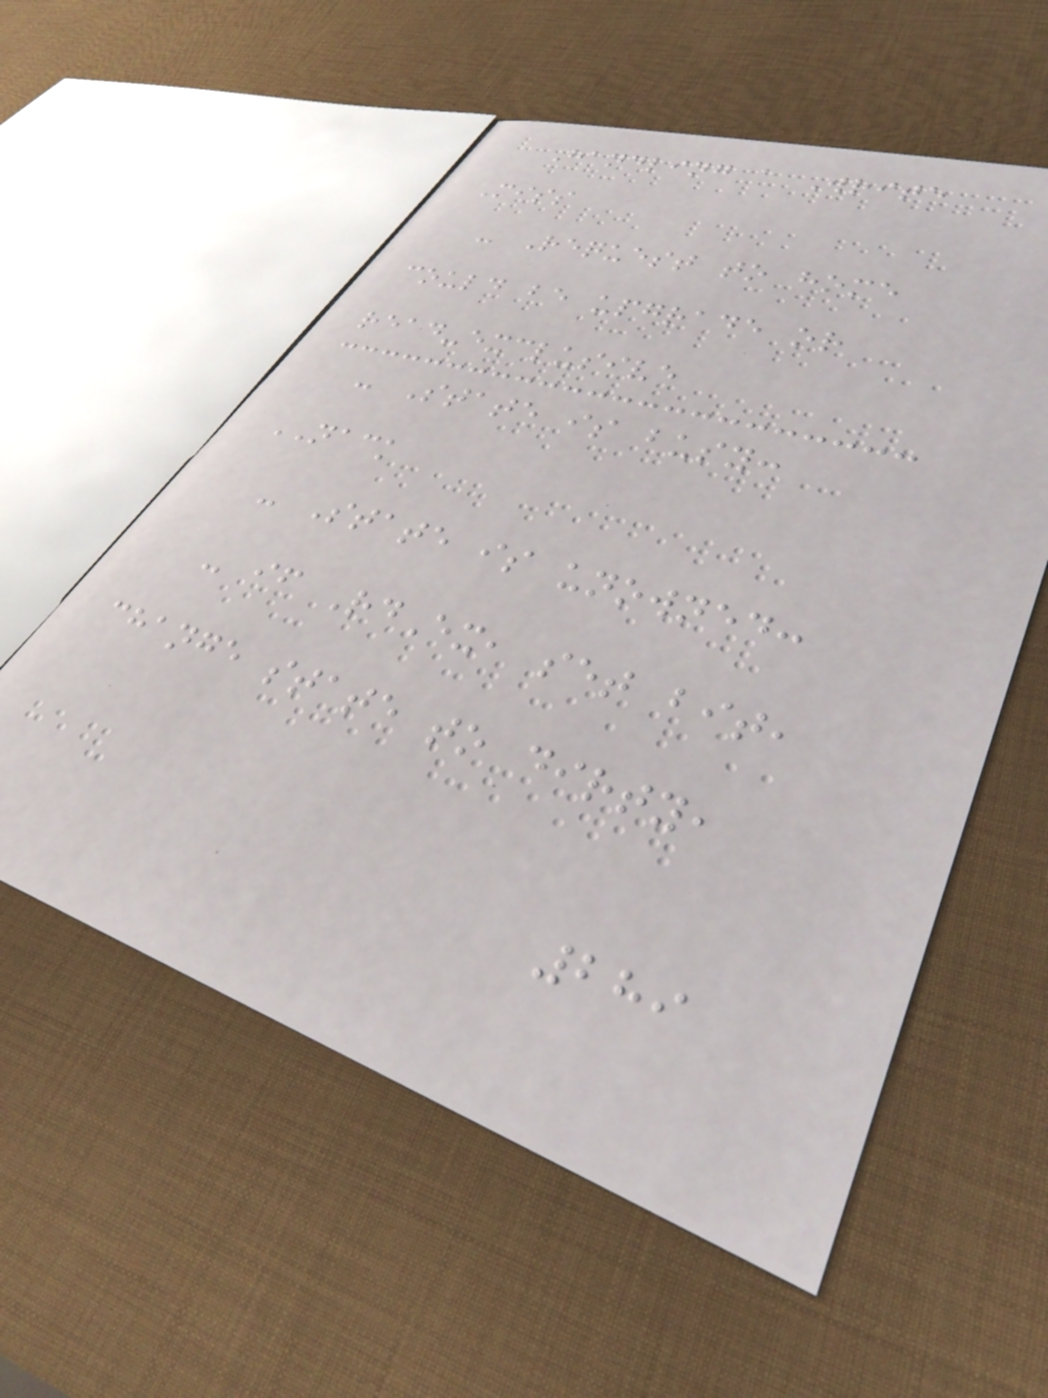Handling a Write
Miss
- Request to home
could be upgrade or
read-exclusive
- State is busy:
NACK
- State is unowned:
- if RdEx, set bit,
change state to dirty,
289
